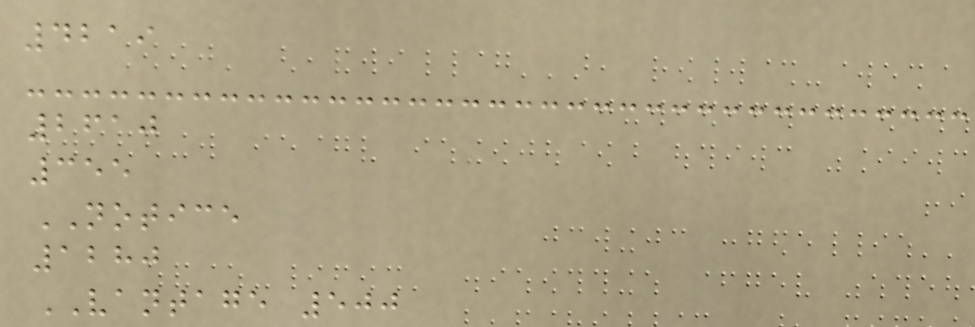4219
2610
355
NOTICE
1280
VANTAGE 500
